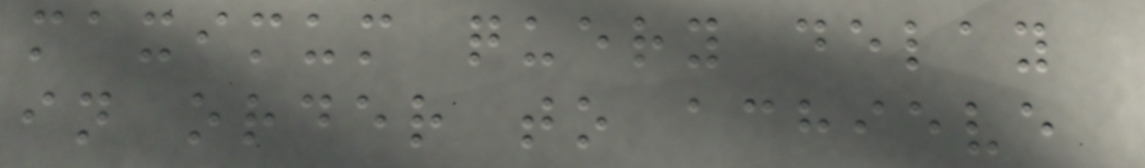maximum query delay
in order to achieve
